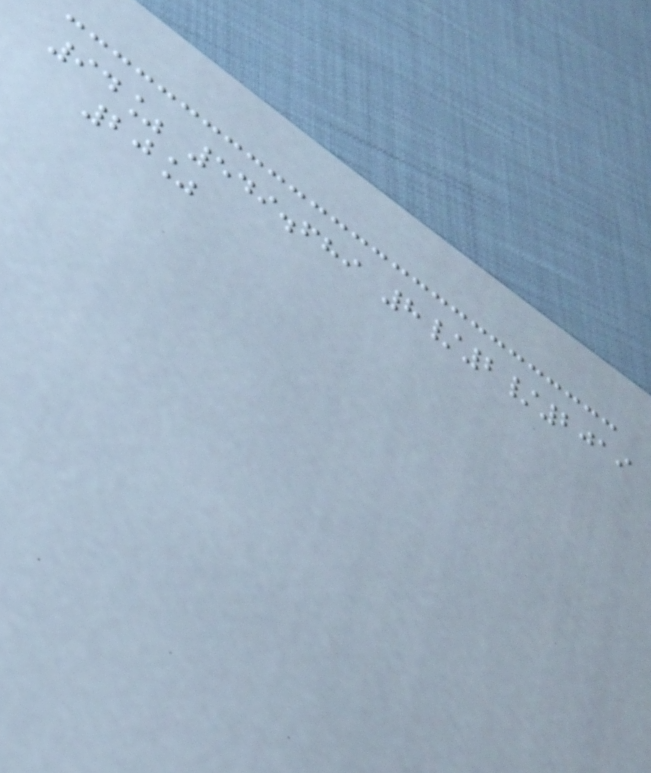94% 549.689 8/2/2019
20%
